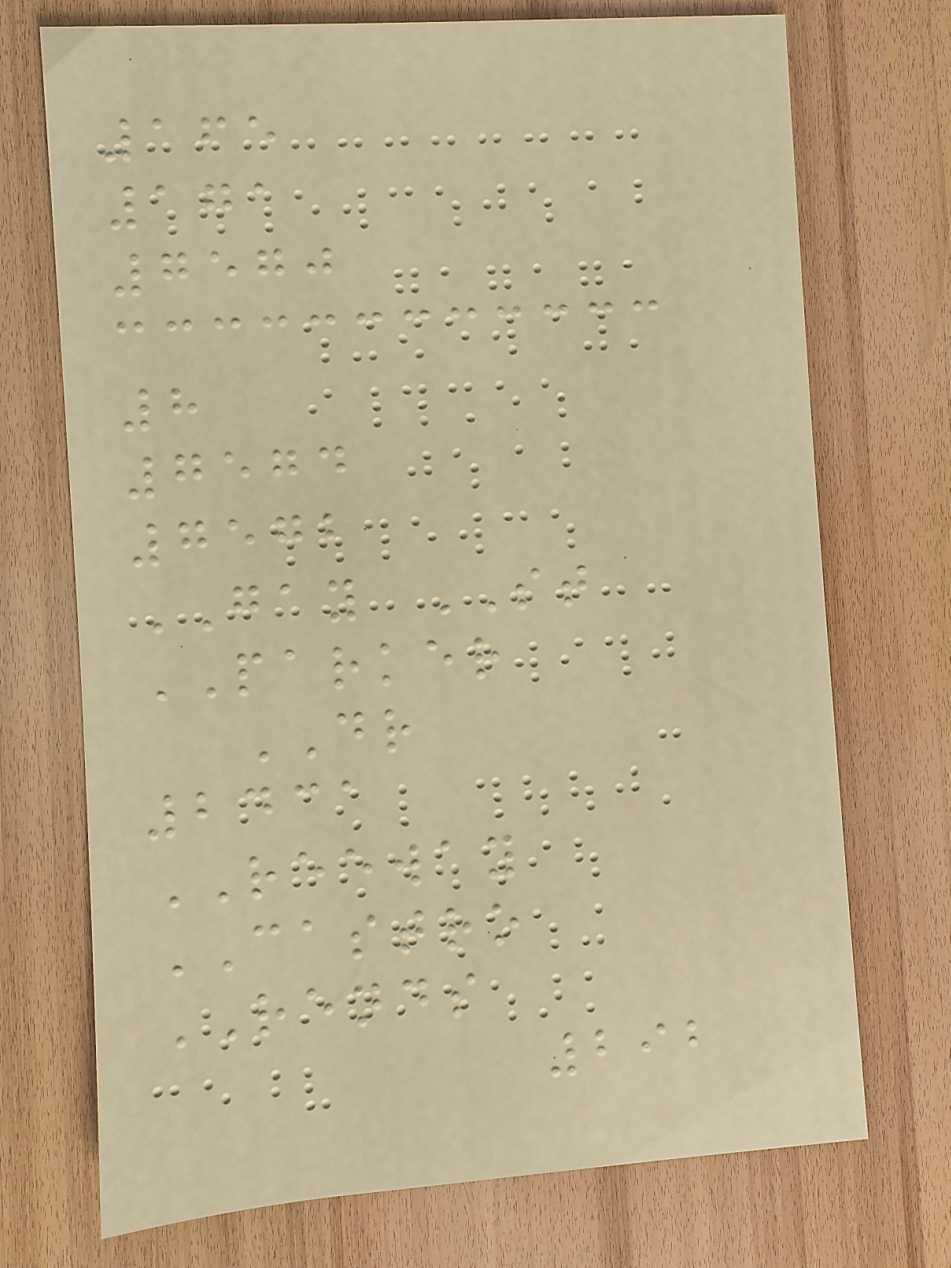165
171
7570
8
7574
7572
GAY ST
PARKER
DR
2431
REEWAY
CASTRO
RENDS
292
